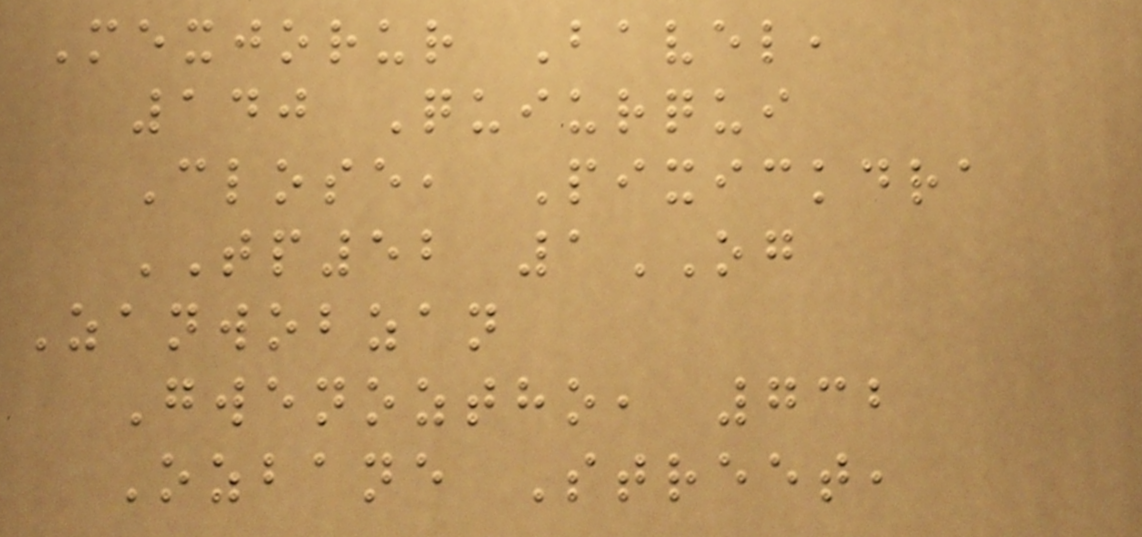Mexjorur Bavel,
140 Quiurqui
Close, Pixickdra
TP52 1OG
Zanwobzan
Gwenoztho, 732
Ozbane Street,
